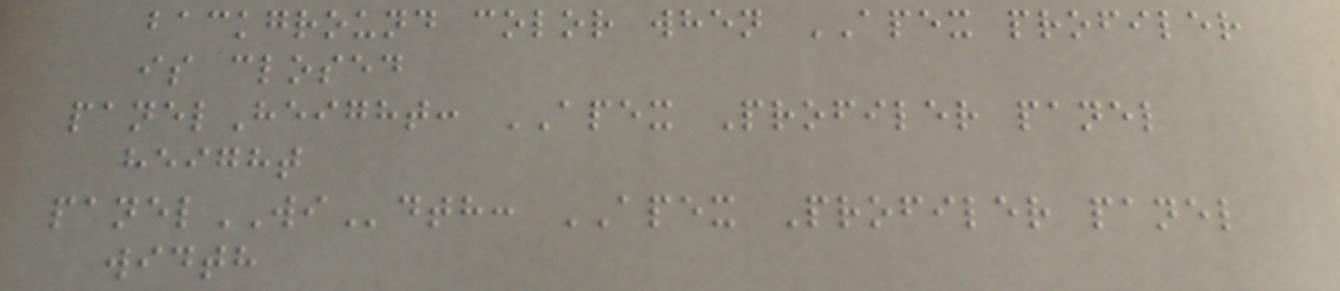background color when APEX profiler
is closed
panelHeight: APEX Profiler panel
height
panelWIdth: APEX Profiler panel
width
